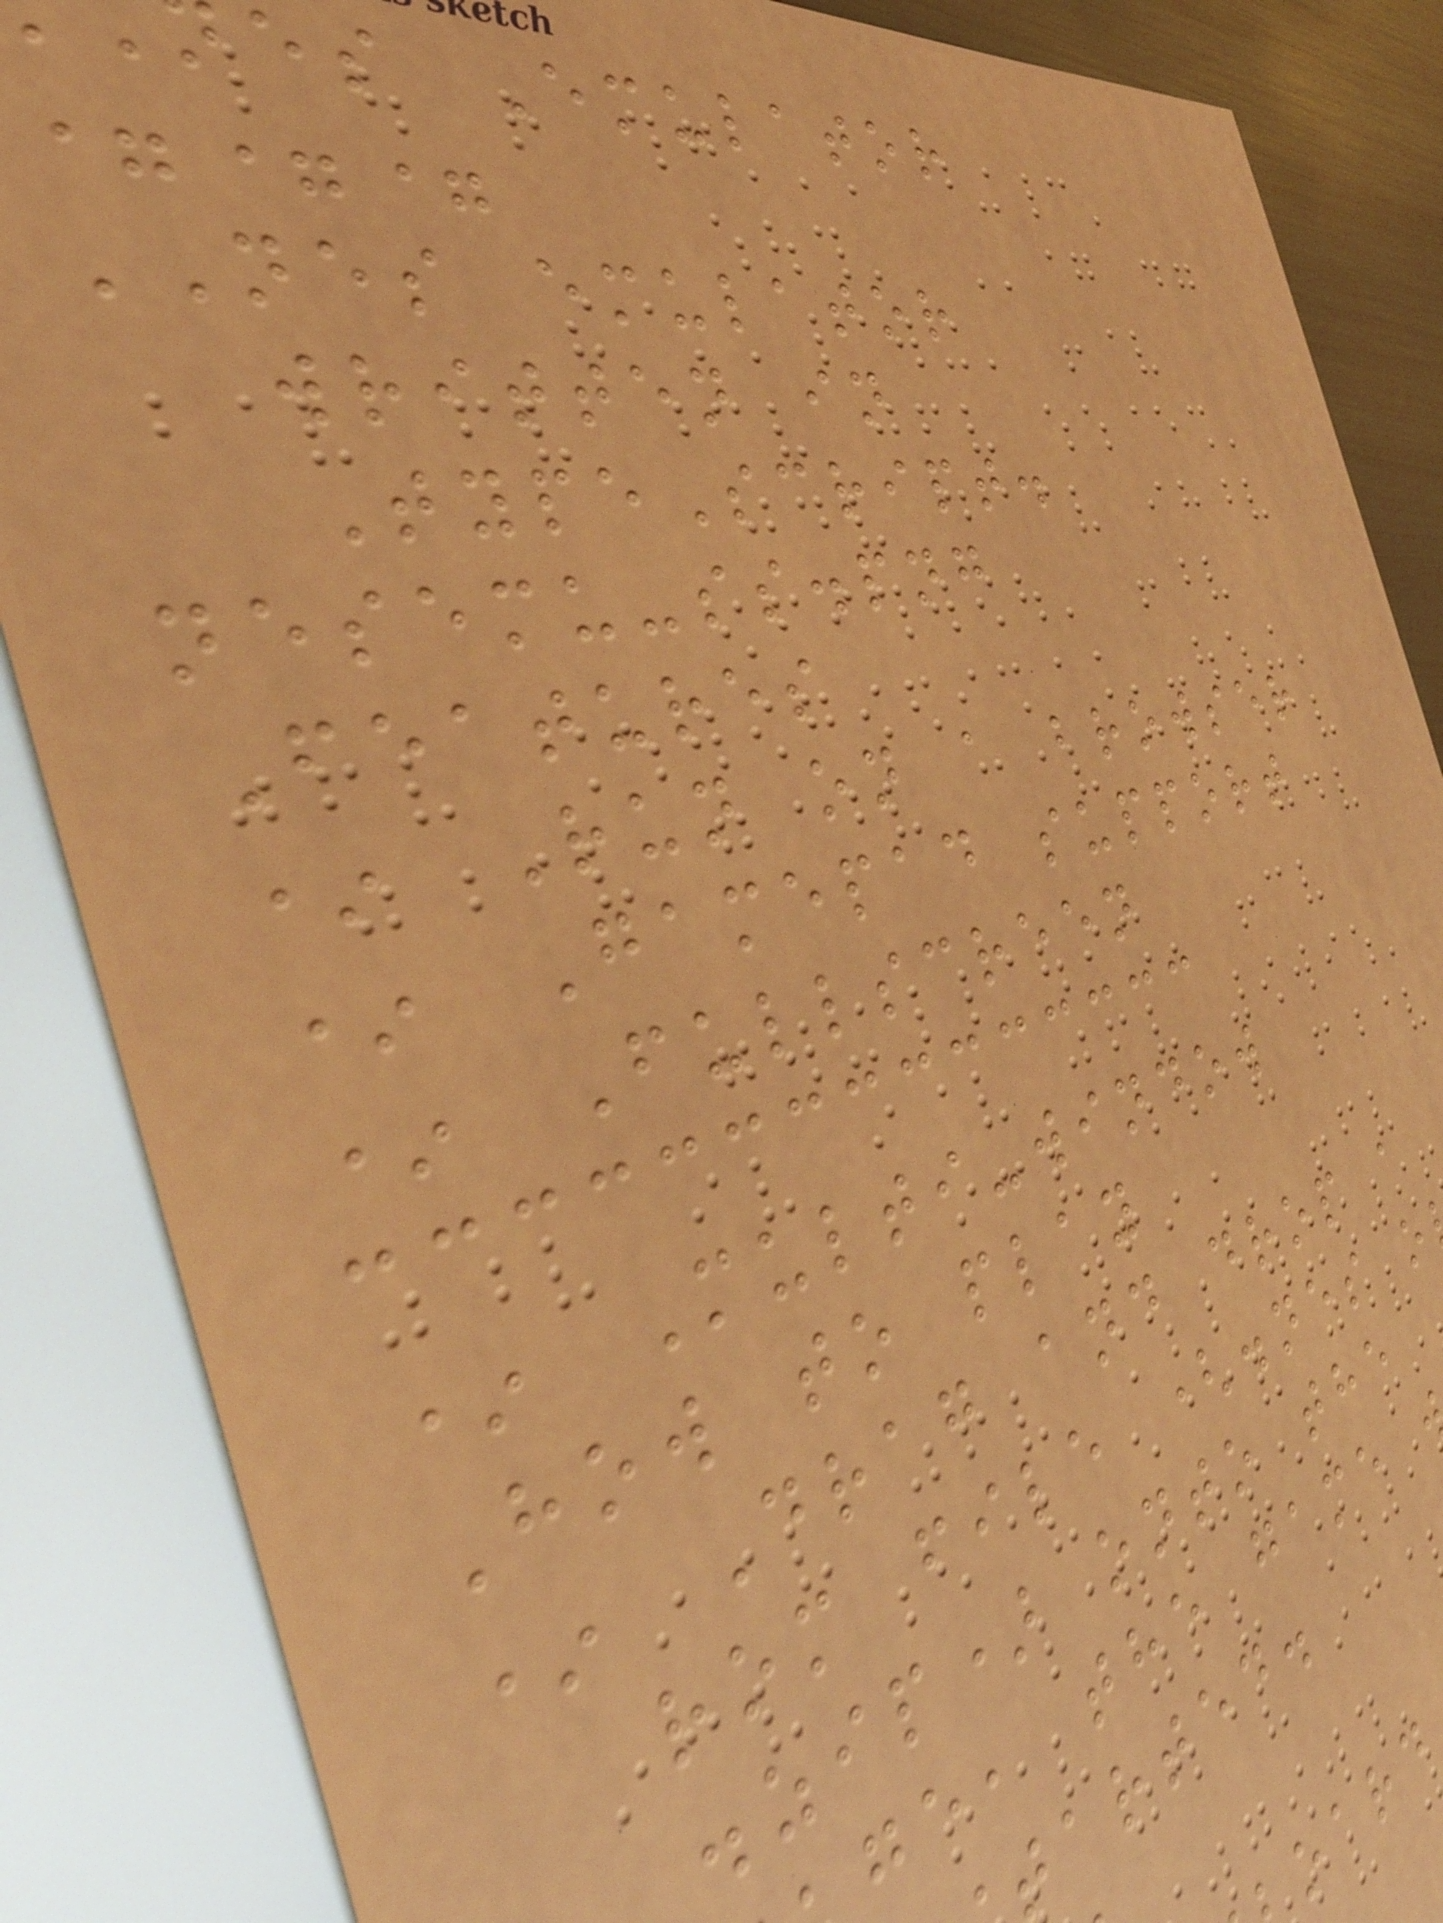es Emulator
===
NES emulator
written in
TypeScript.
nesemu-ss.png
Features
* Run on a browser
* Gamepad support
* Fullscreen
* Multi-window
How to play
* Drag and drop a
rom file (.nes o
.zip) onto the
ge, the game
tarted.
oard
